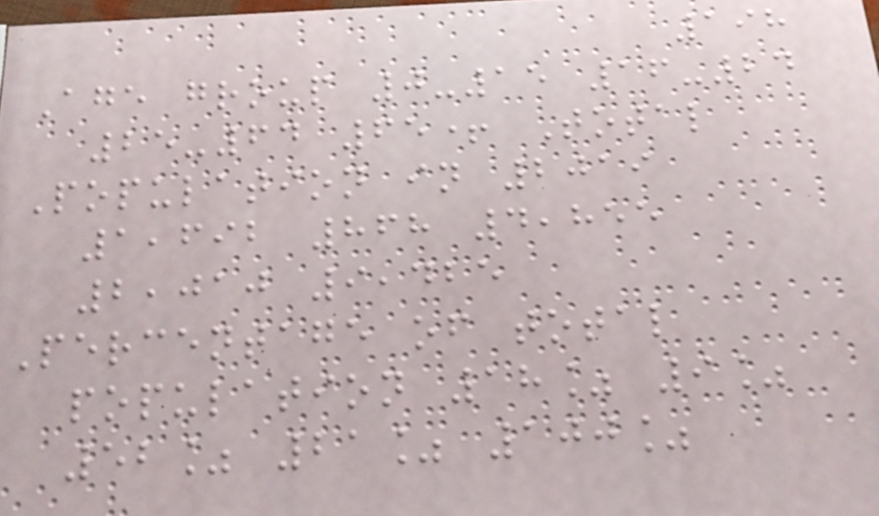198
Age group 0-15 16-24
25-64 65+ Total
Population in 2019
1,692 868 4,855
2,010 9,425
Percentage of total
population 18% 9%
52% 21% 100%
